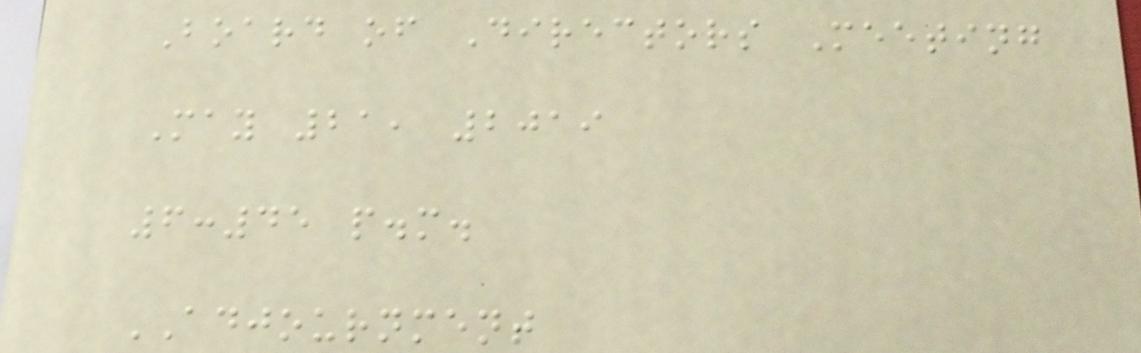Board of Directors Meeting
May 21, 2019
6:45 p.m.
ADJOURNMENT
